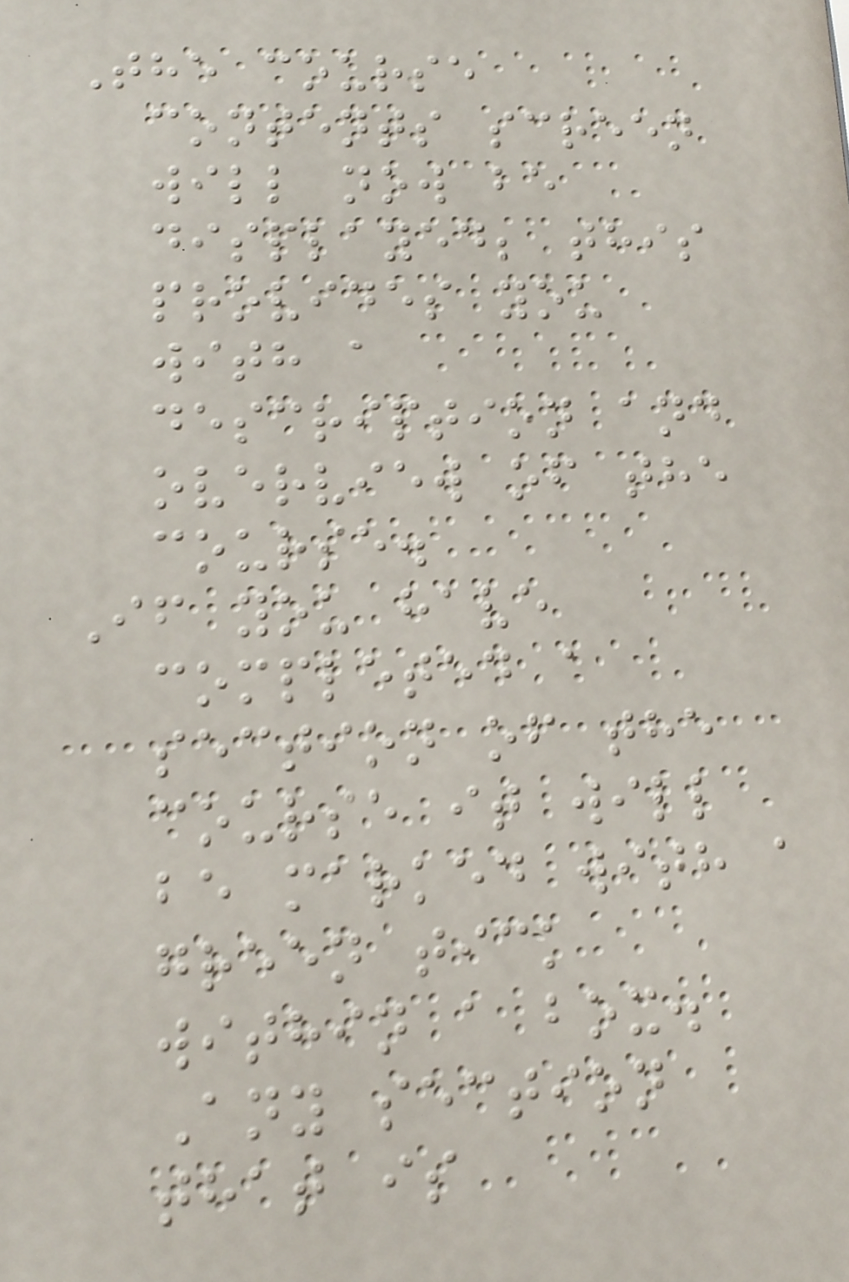The course
contents screen
will now be
displayed; this
provides you
with a
description and
overview of the
course.
If you have
completed a
section of the
course it will
be marked with a
green tick
within a box.
Any section
that is
